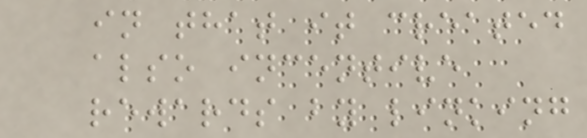in that it created
also incentive
rewards by linking
